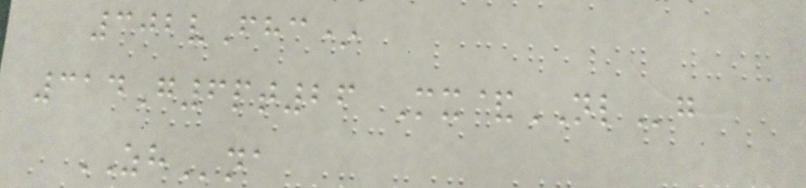302vFhc*
314G6pt26 Mx&NLg
ZHna
